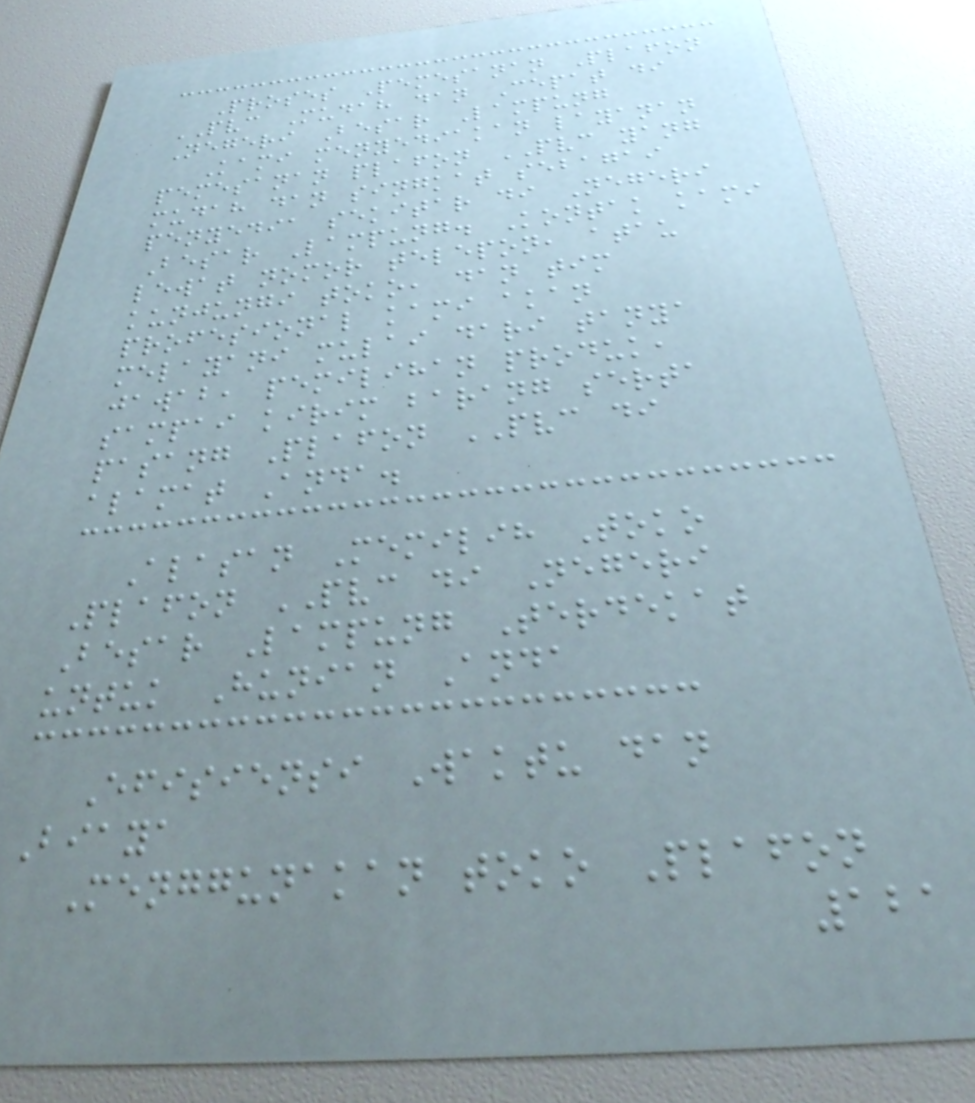Proses Pemesanan Plafon
PVC Mudah dan Cepat di
Negeri Besar Lampung
Kami menyediakan layanan
pemesanan plafon PVC yang
mudah dan singkat sebagai
penyedia sekitar di Negeri
Besar Lampung. Kontak kami
lewat nomor telepon, atau
kunjungi toko, dan tim
profesional kami akan
melayani mulai dari tanya
jawab, pemilihan produk,
sampai kirim barang serta
pasang Plafon PVC di
alamat Anda.
Alasan Memilih Toko
Plafon PVC di Negeri
Besar Lampung Terdekat
untuk Hunian Anda
Efisiensi Waktu dan
Biaya
Menggunakan toko Plafon
121
